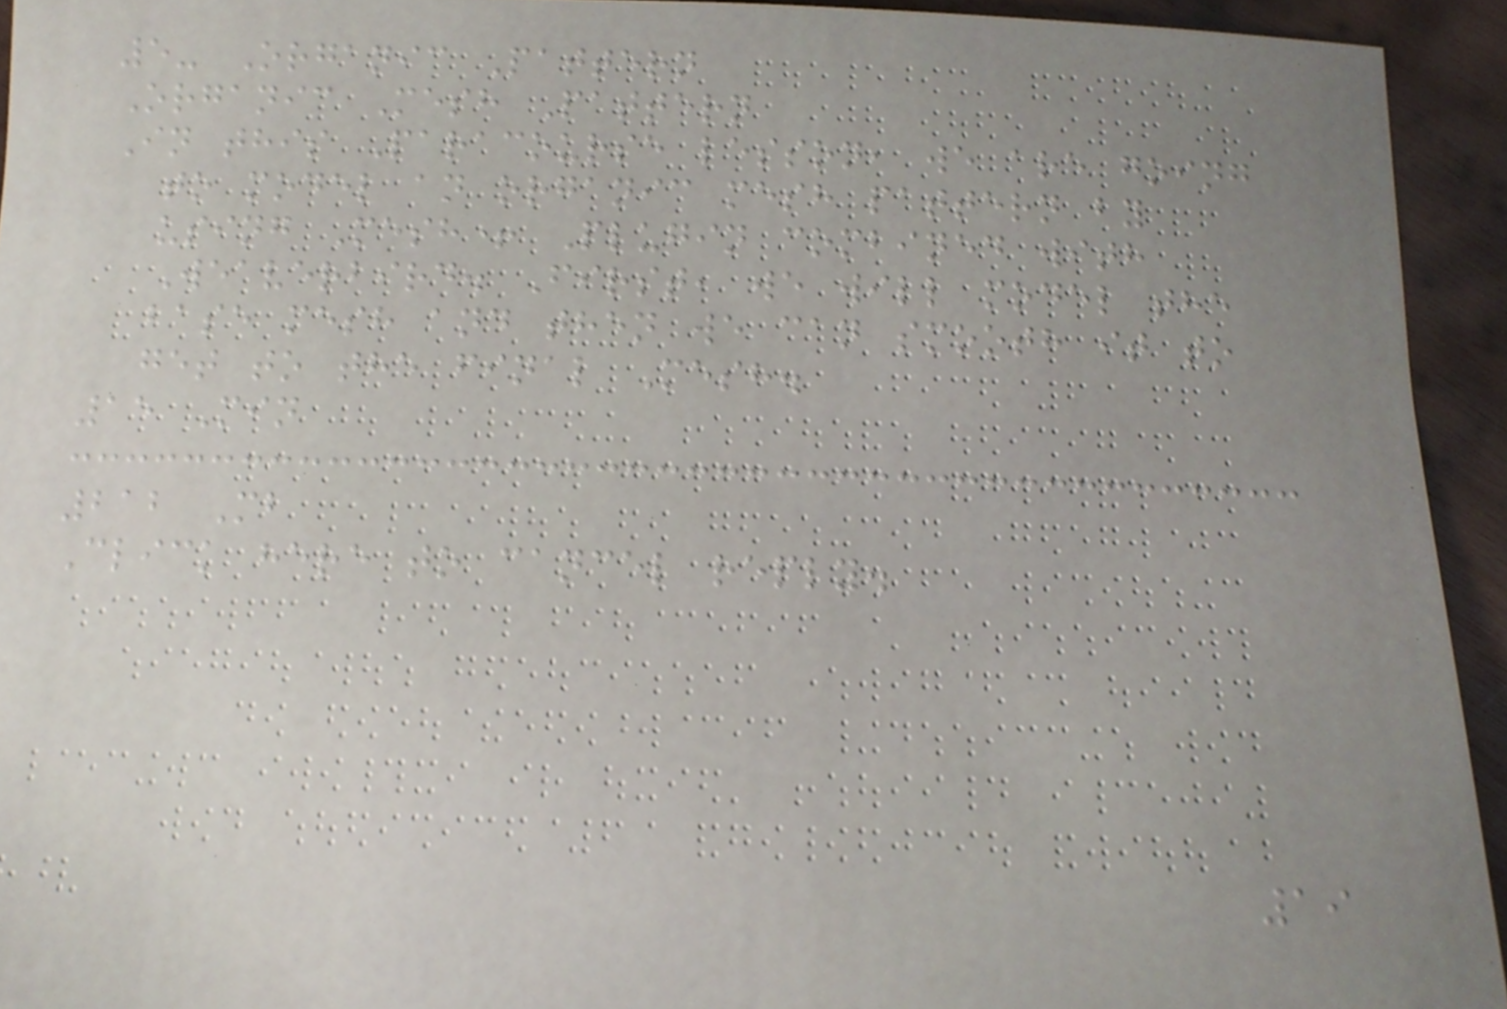5- Organic Pattern
Organic Mesh Pattern
In this Paracourse lesson, we are going
to model an organic mesh pattern by
using Mesh+ Plugin combined with
Weaverbird. First, we will model the
base mesh and then we can smooth it to
get to the final Mesh.
15 Min
212 Mb
Click here to cancel reply.
19
